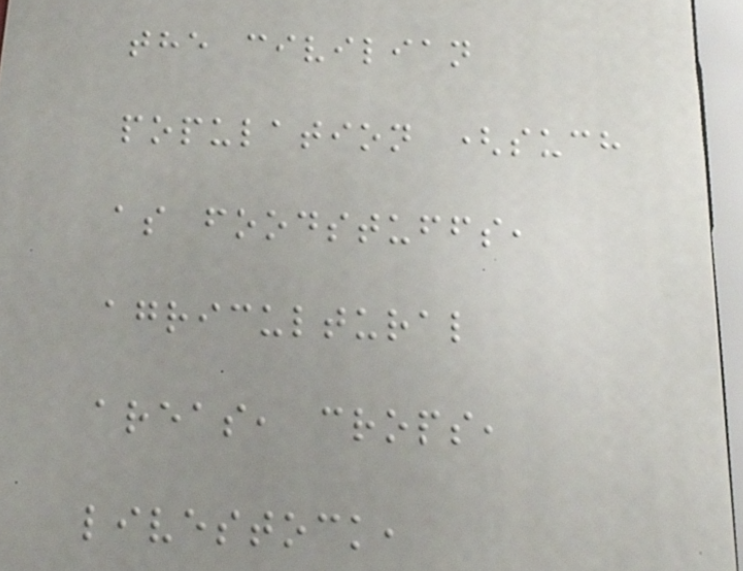the civilian
population (such
as foodstuffs,
agricultural
areas, crops,
livestock,
